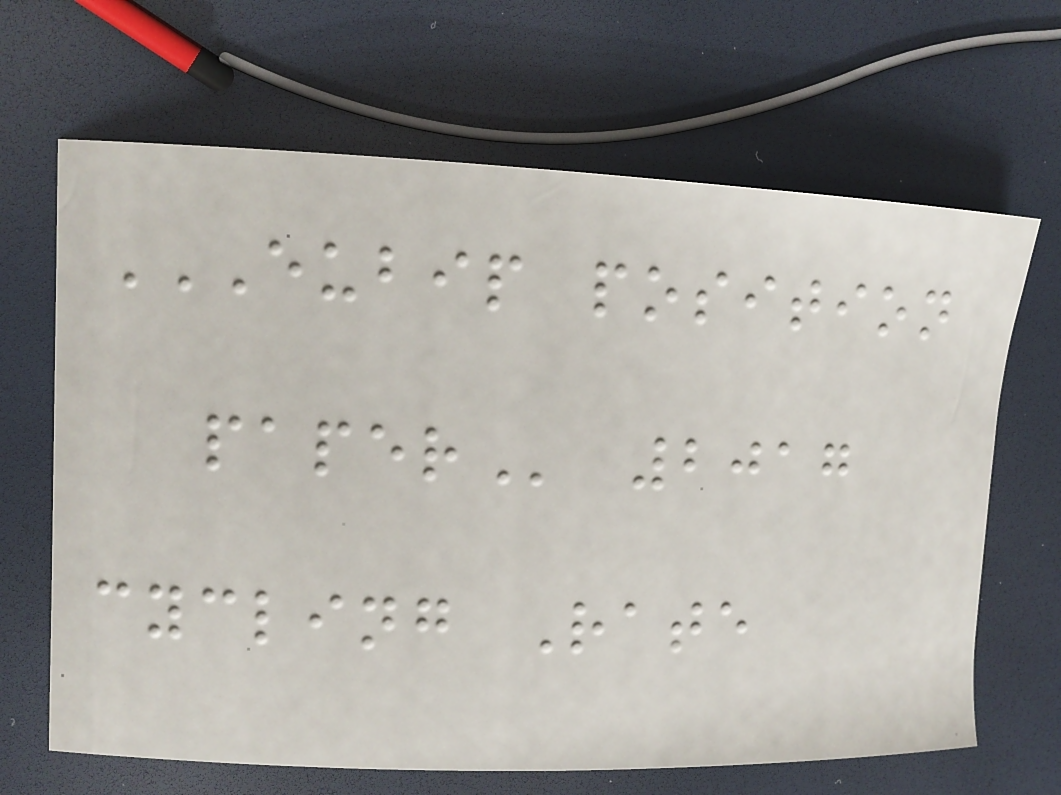EUBIP POSITION
PAPER 2017
cycling Rate
